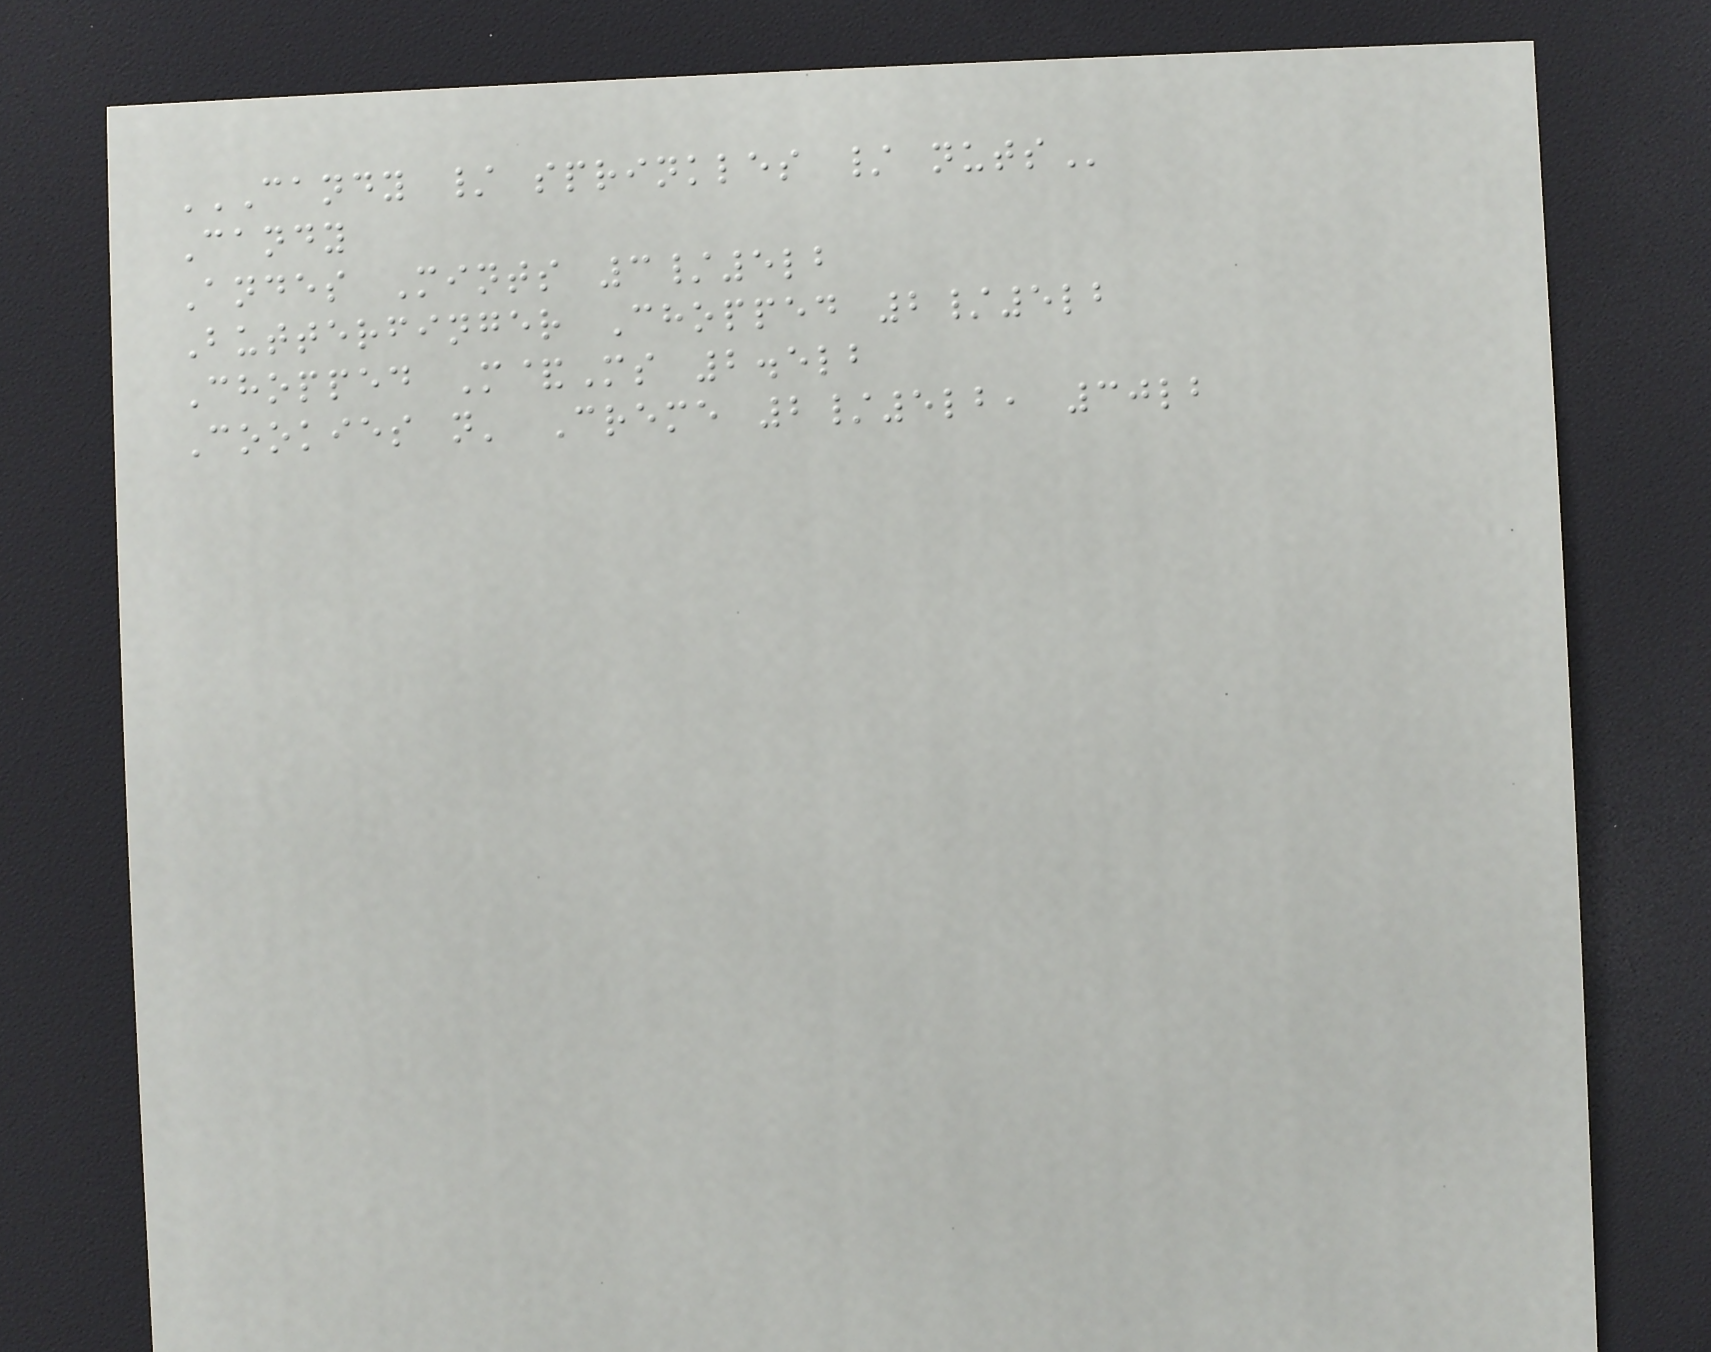CANDY / SPRINKLES / NUTS
Candy
Andes Mints 3/5lb
Butterfinger Chopped 2/5lb
Chopped M&Ms 2.5lb
Cookies n' Creme 2/5lb, 30lb
